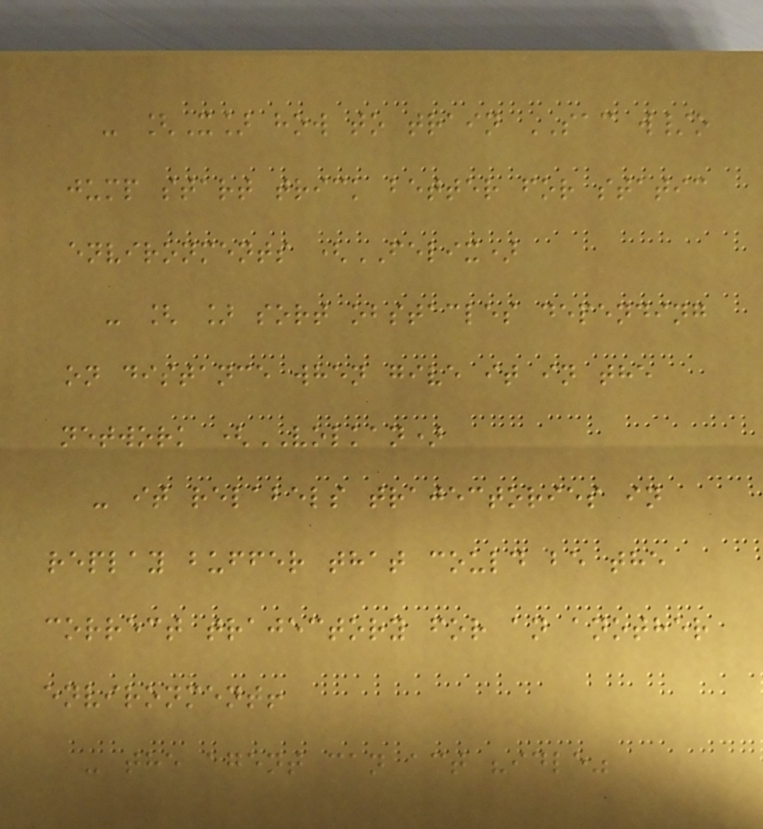- [X] how to train SAC w/o
jump start trick better for static
environments (FELIX)
- [ ] sort obstacles depending
on distance when give it in the
network (VOLKAN)
- it relabels trajectories in
replay buffer that could be the
correct trajectory for an another
environment!
- the agent can act "idle"
